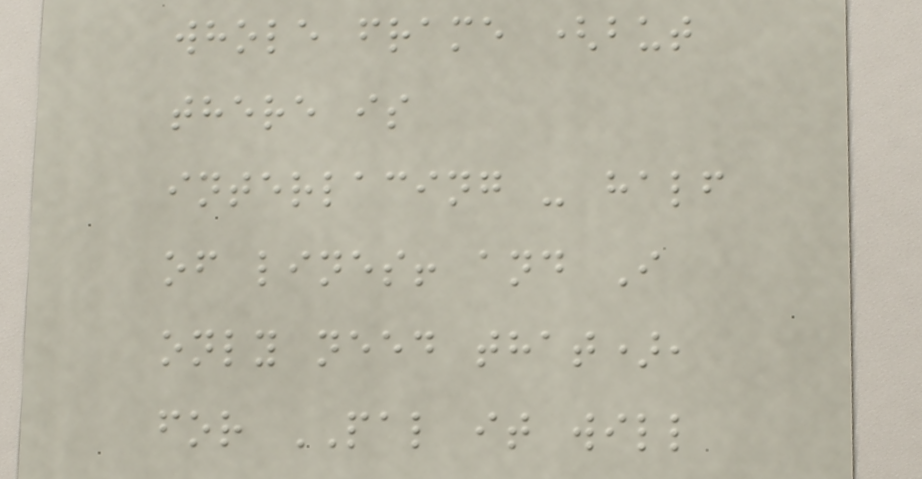whole frame (but
there is
interlacing - half
of lines! and I
only need that),
for PAL it will
